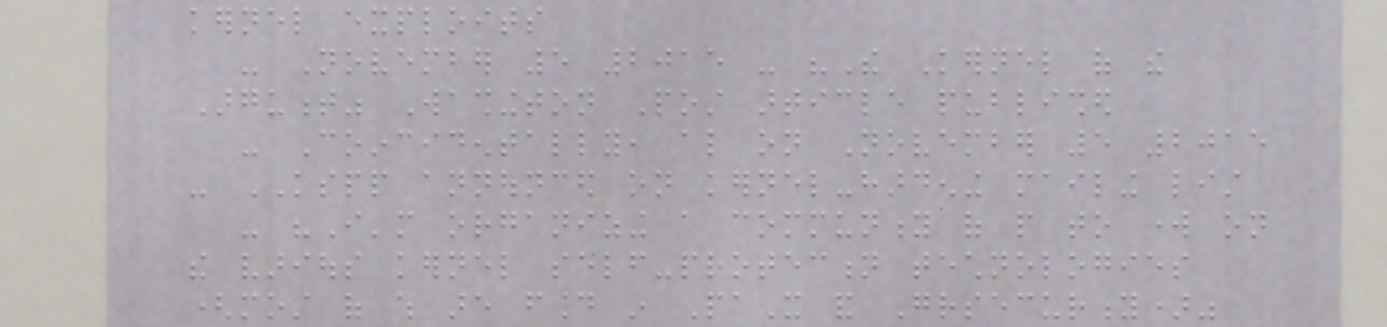kernel exploits
- November 5 2015 - "The Kernel of the
Argument" Washington Post article published
- Coincidentally, also on November 5 2015
- KSPP announced on kernel-hardening mailing list
- "I'm organizing a community of people to work on
the various kernel self-protection technologies
(most of which are found in PaX and Grsecurity)"
